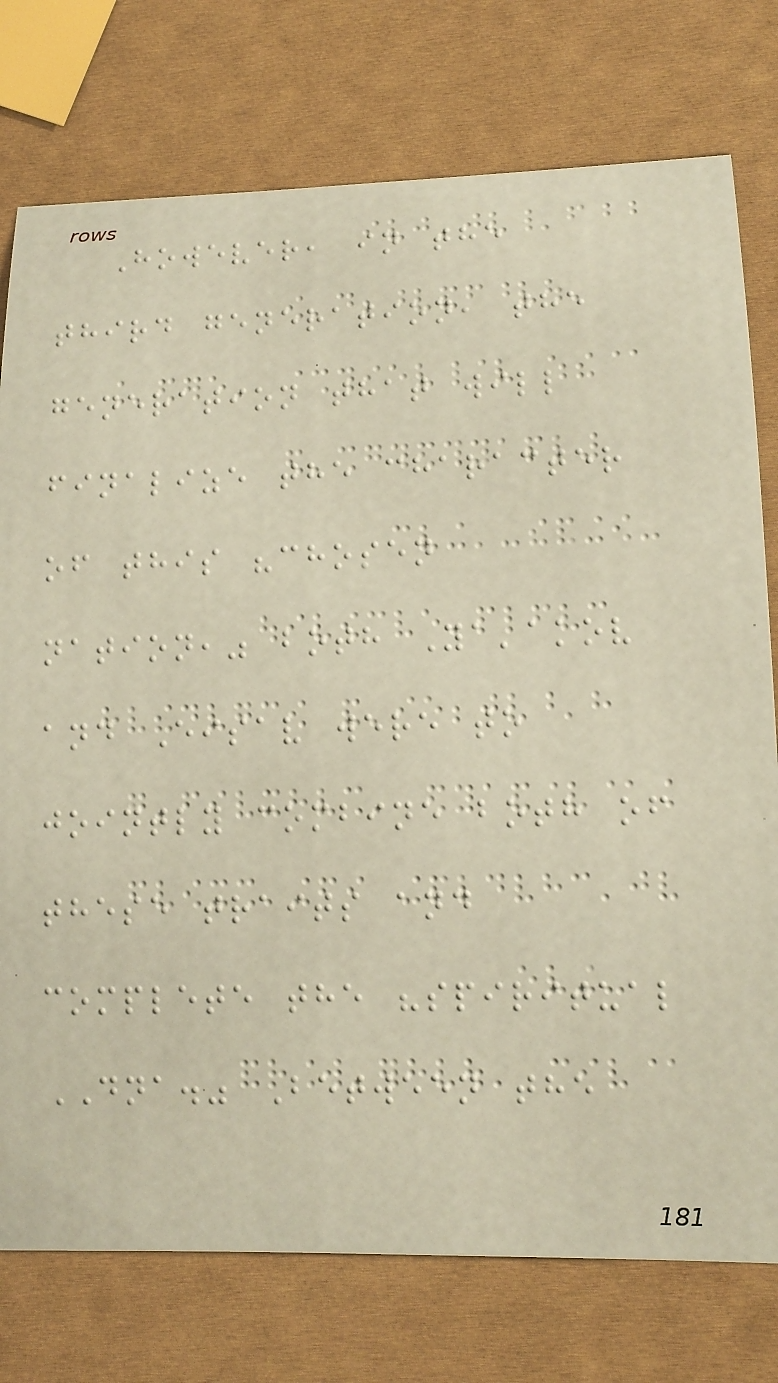However, in the
third generation, the
generation that will
finalize the character
of this "chosen
nation," both Ya'akov
and Eisav were to
jointly combine both of
these traits and
complete the "spiritual
DNA." Between the
